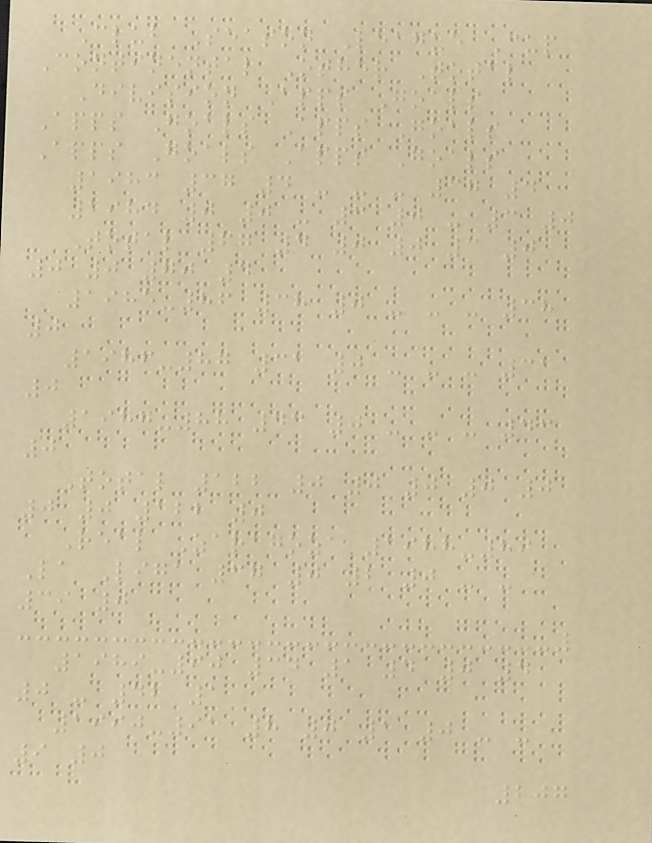Club Season League Cup
Continental Other Total
Division Apps Goals
Apps Goals Apps Goals
Apps Goals Apps Goals
1983 37 4 - - - 37 4
1984 0 0 - 3 0 - 3 0
Total 67 4 0 0 3 0
0 0 70 4
1985-86 38 0 - - - 38
0
1986-87 31 0 - - - 31
0
1987-88 43 0 - - - 43
0
Total 122 0 0 0 0 0
0 0 122 0
Real Zaragoza 1988-89
La Liga 37 0 2 0 - -
39 0
1989-90 34 1 4 0 4
0 - 42 1
1990-91 8 0 1 0 - -
9 0
207
